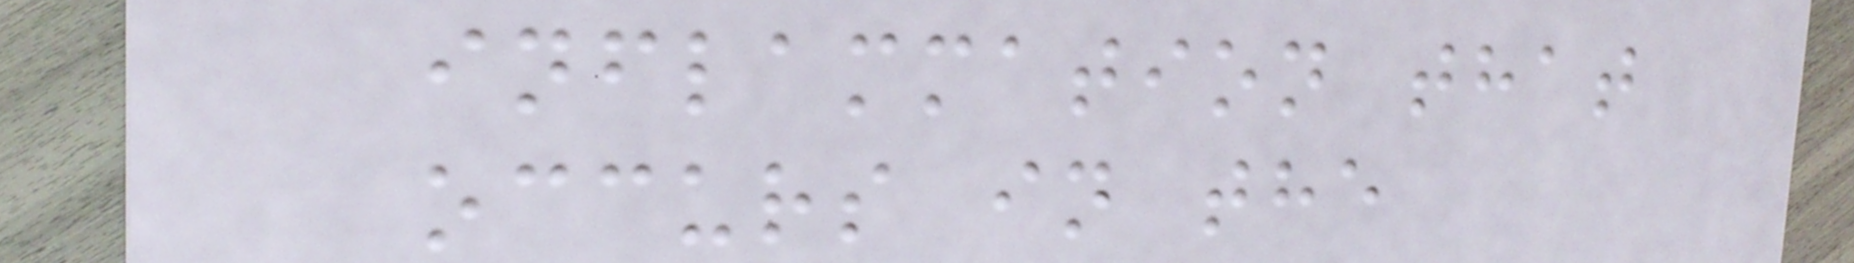inflammation that
occurs in the
